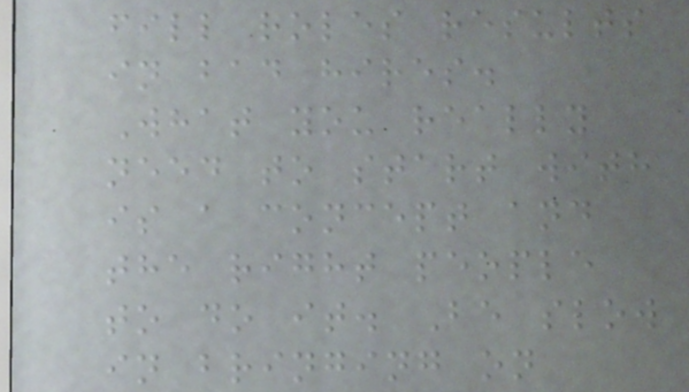fill roles results
in bad hires.
What you really
need to start with
is a concept and
the right people
to do it. Be slow
in bringing on
